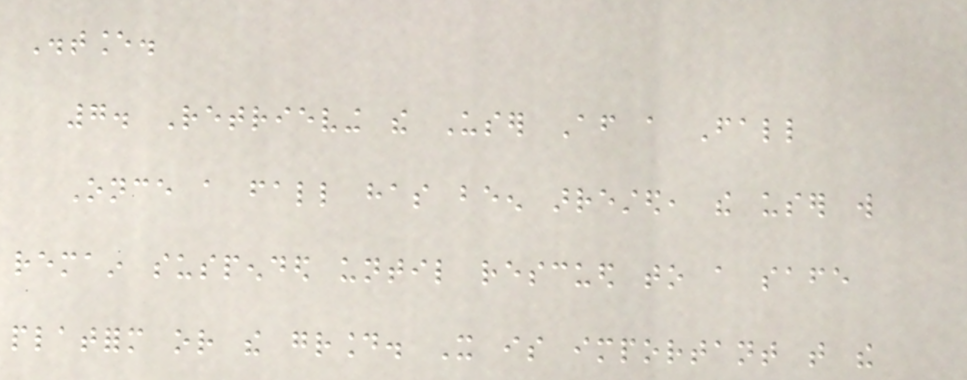Distance.
7. Retrieving the User After a Fall
Once a fall has been arrested, the user will
remain suspended until rescued to a safe
platform or the ground. It is important that the
